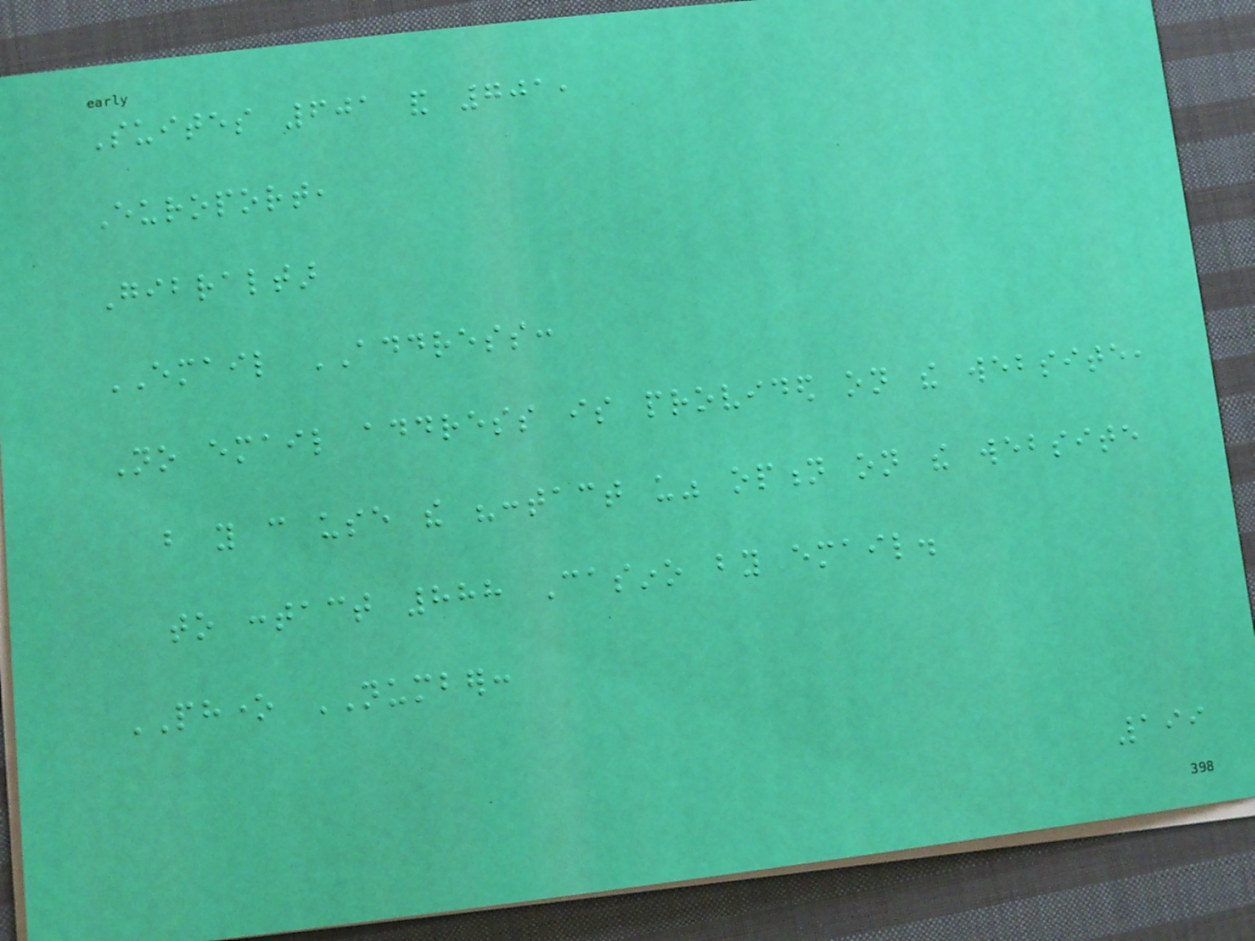Suites 601 and 701,
Europort,
Gibraltar
EMAIL ADDRESS:
No email address is provided on the website,
but you can use the "contact us" option on the website
to contact 888 Casino by email.
PHONE NUMBER:
199
